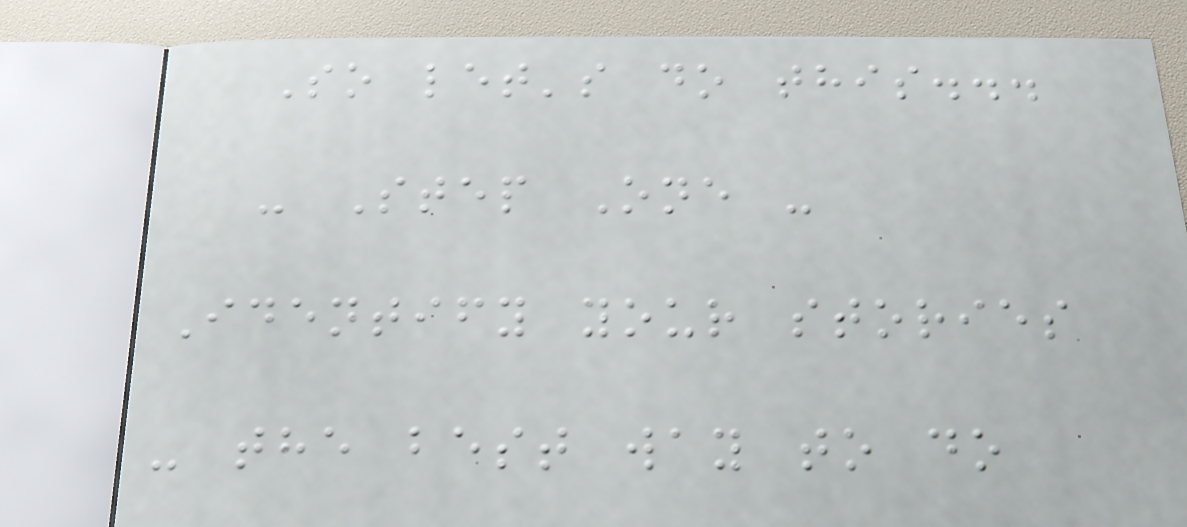So let's do this...
- Step One -
Identify your stories
- the best way to do
